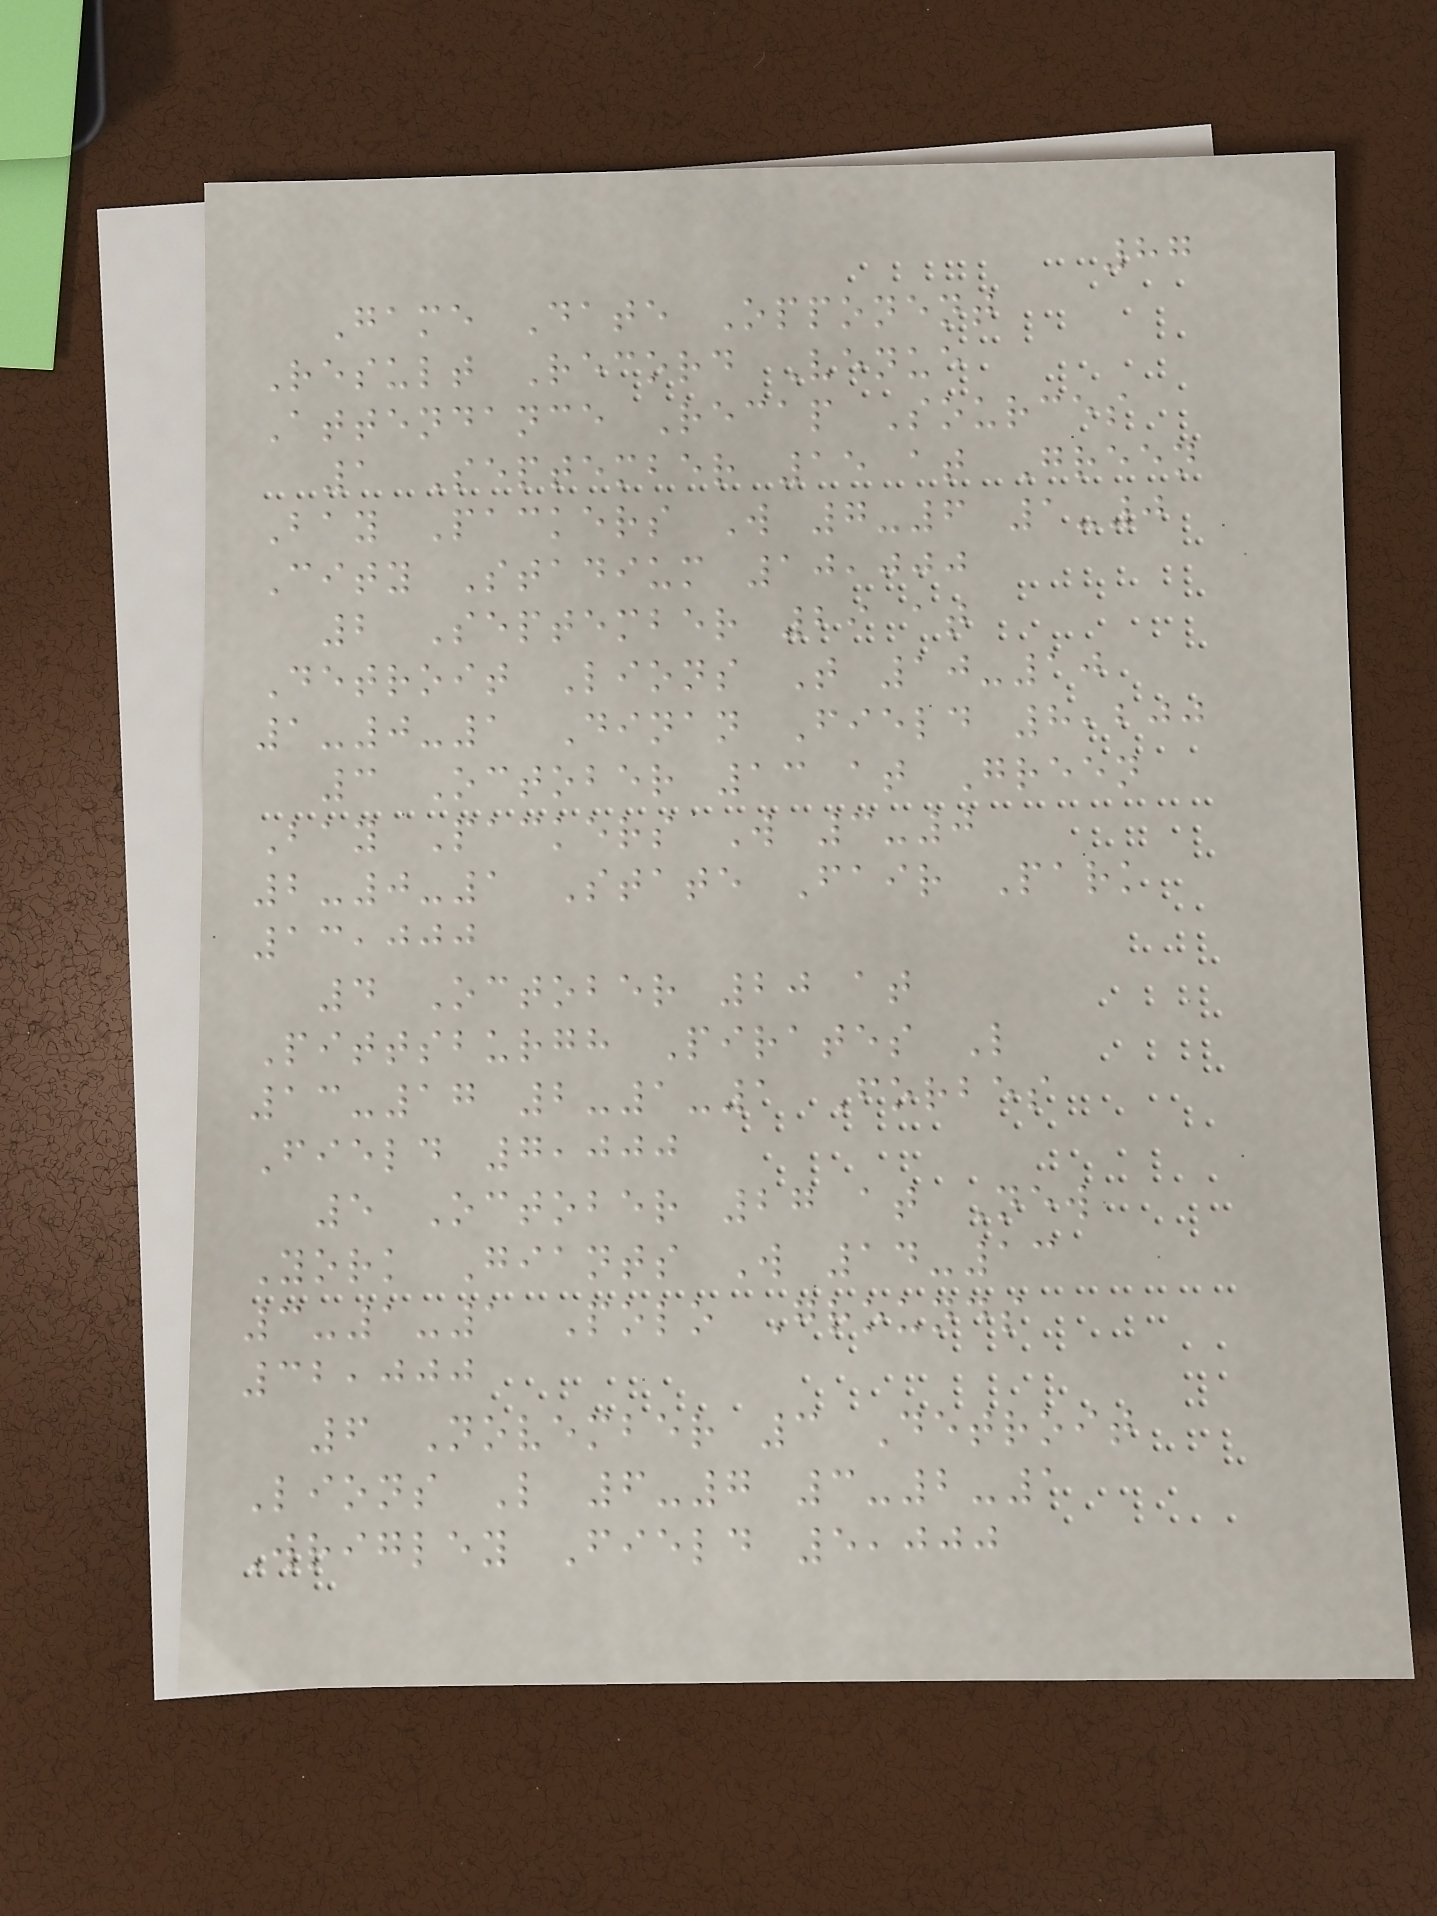87
Game Date Opponent
Result Record Venue
Attendance Recap Sources
1 September 15 at Green
Bay Packers W 7-6 1-0
City Stadium 10,000
2 September 29 at
Detroit Lions T 10-10
1-0-1 Dinan Field 8,200
3 October 13 at Green
Bay Packers W 3-0
2-0-1 State Fair Park
13,000
4 October 20 at
Pittsburgh Pirates L
13-17 2-1-1 Forbes
Field 7,000
5 October 27 at New
York Giants W 14-13
3-1-1 Polo Grounds
32,000
6 November 3 Detroit
Lions L 6-7 3-2-1
Wrigley Field 5,000
